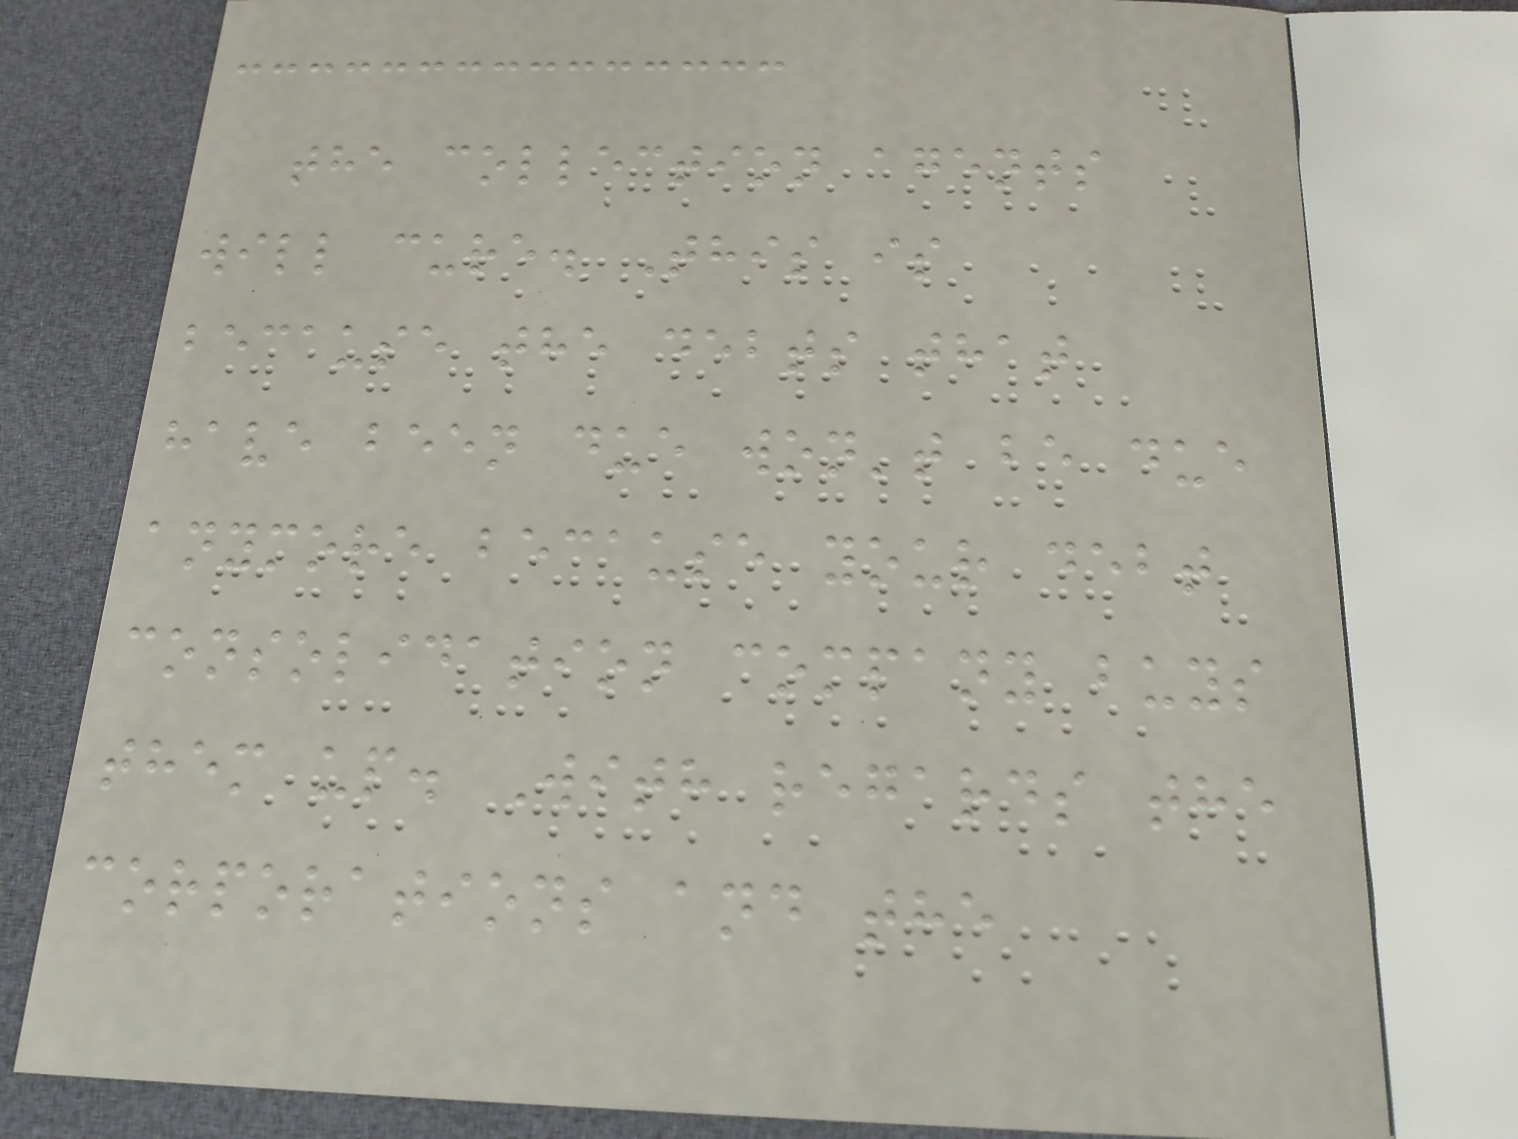the collection agents
will cure. This is
because the debts that
have been due won't be due
anymore because your debt
consolidation company buys
them up. With regards the
corporations and the
